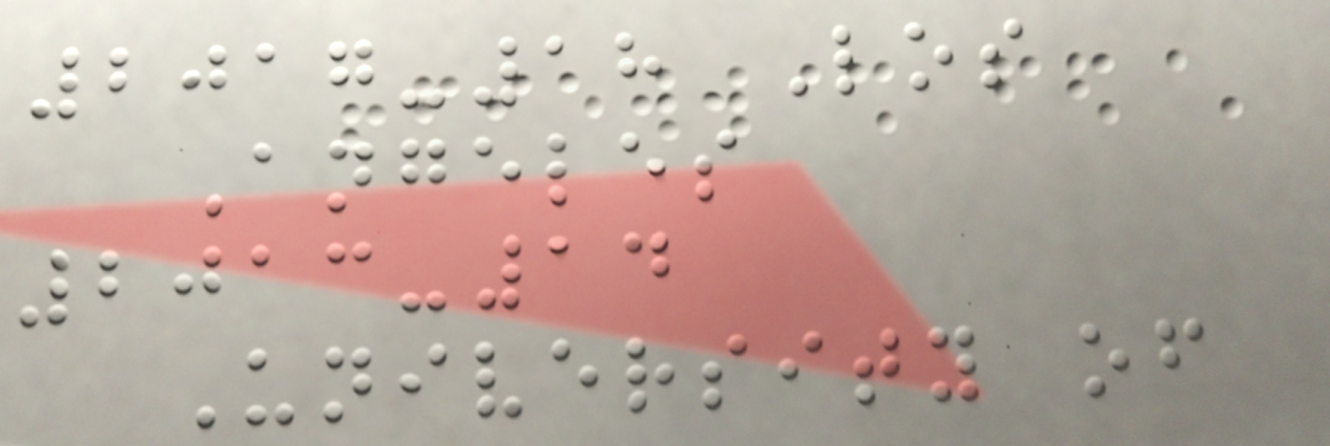2017-18 Los
Angeles
2013-14
University of
